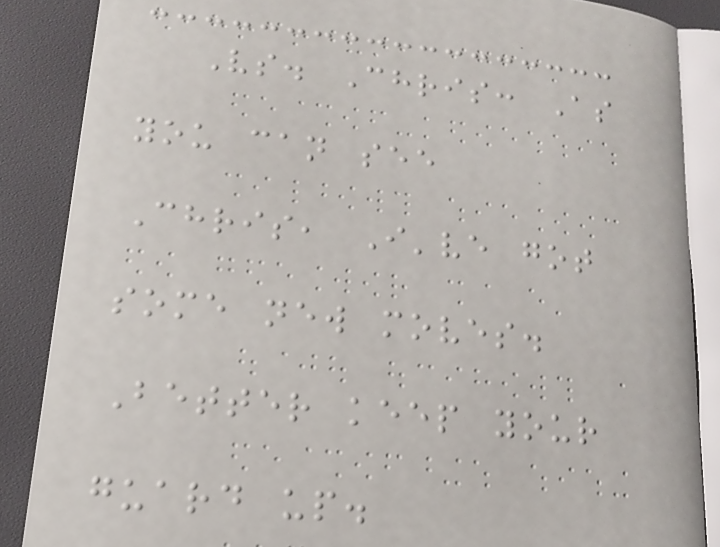Vs. Chris: As
you can see
Chris, I've got
some new moves.
Better keep your
guard up.
